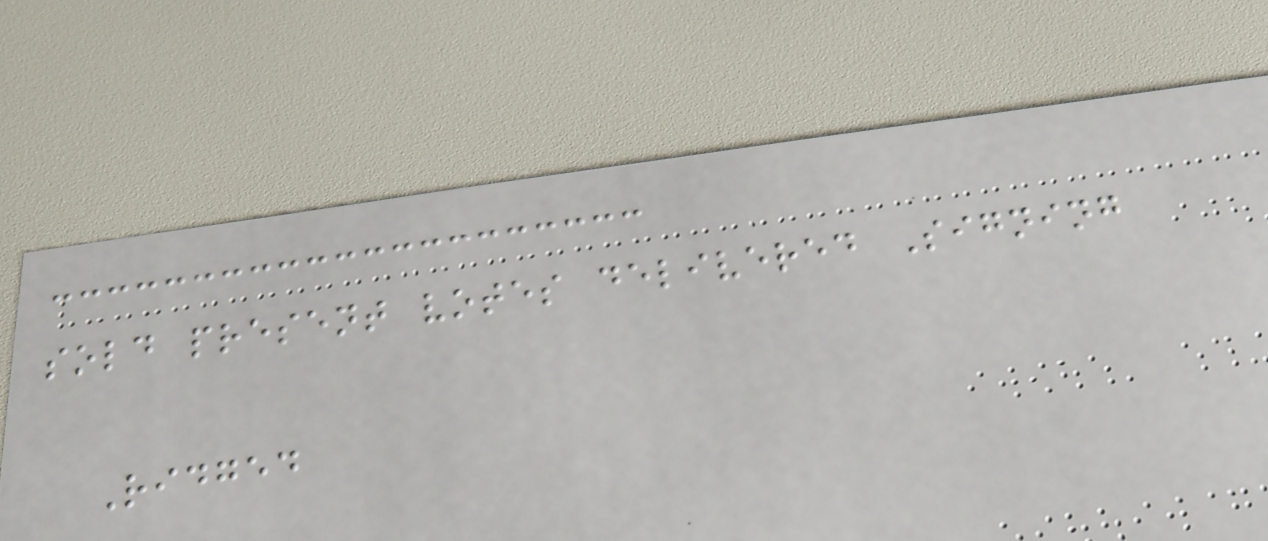sold present votes delivered Signing
Ridged
